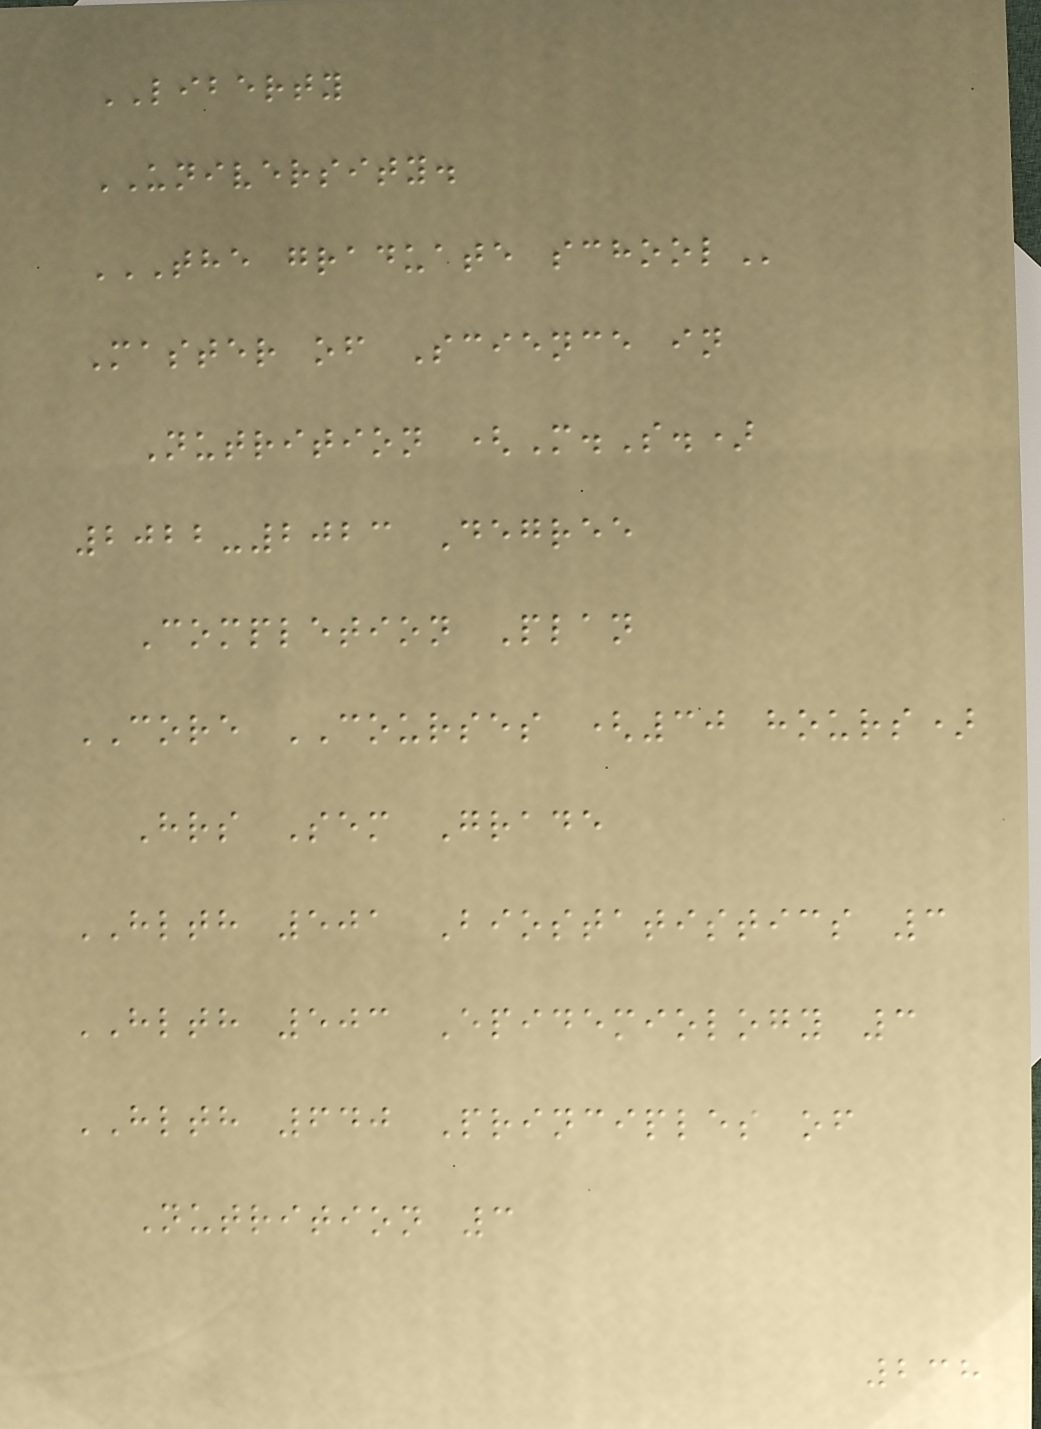LIBERTY
UNIVERSITY.
THE GRADUATE SCHOOL
Master of Science in
Nutrition (M.S.)
2022-2023 Degree
Completion Plan
CORE COURSES (30 hours)
Hrs Sem Grade
HLTH 501 Biostatistics 3
HLTH 503 Epidemiology 3
HLTH 640 Principles of
Nutrition 3
238
